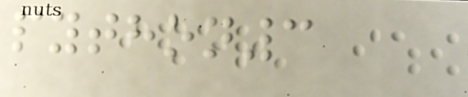python3
